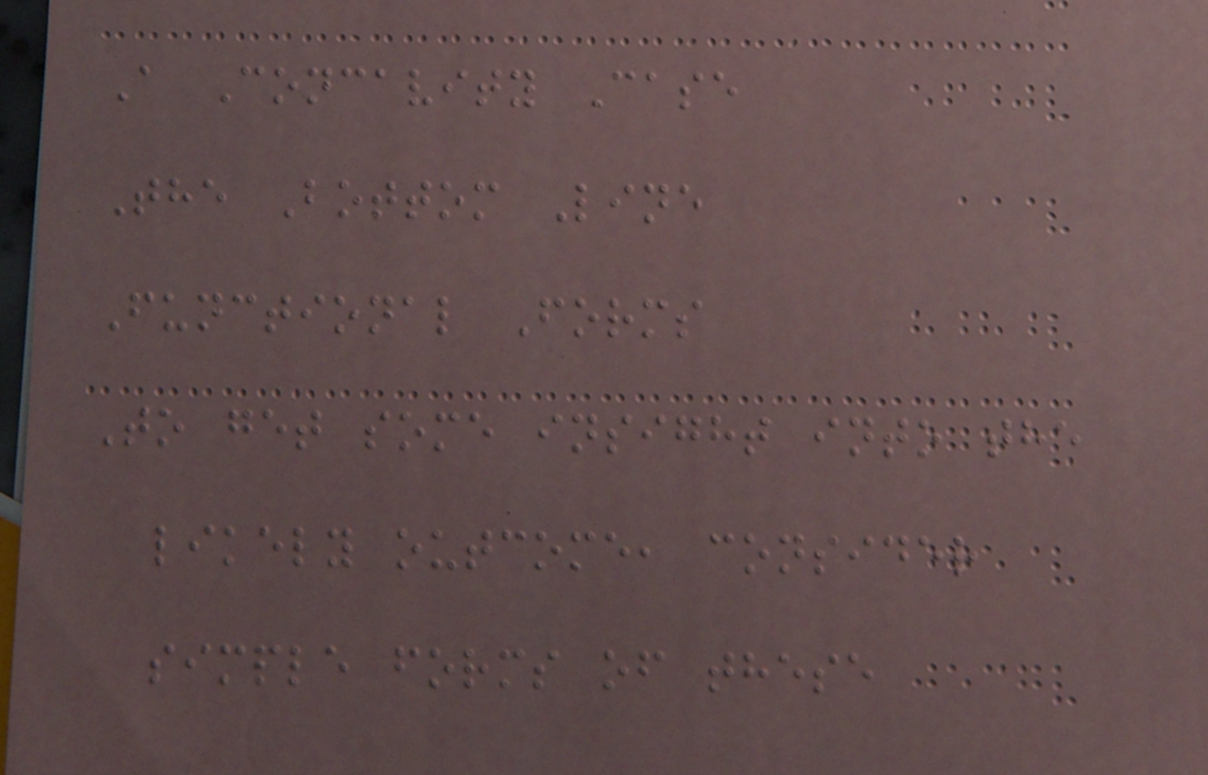A Concavity Case
The Bottom Line
Functional Forms
To get some insight into the
likely outcome, consider
simple forms of these
